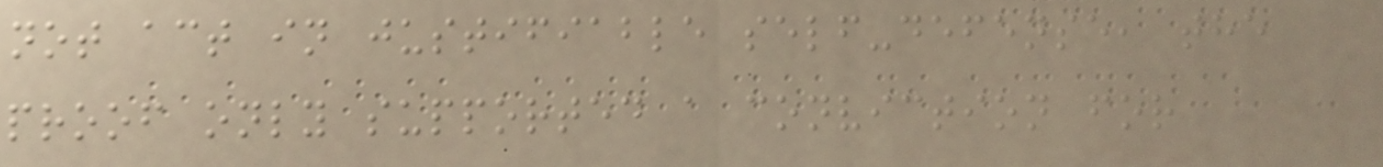not act in justifiable self-defense, the
proof only supported a conviction for
